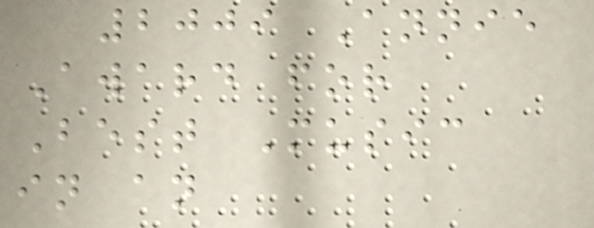2009 Annie
Award for
Best Music
in an
